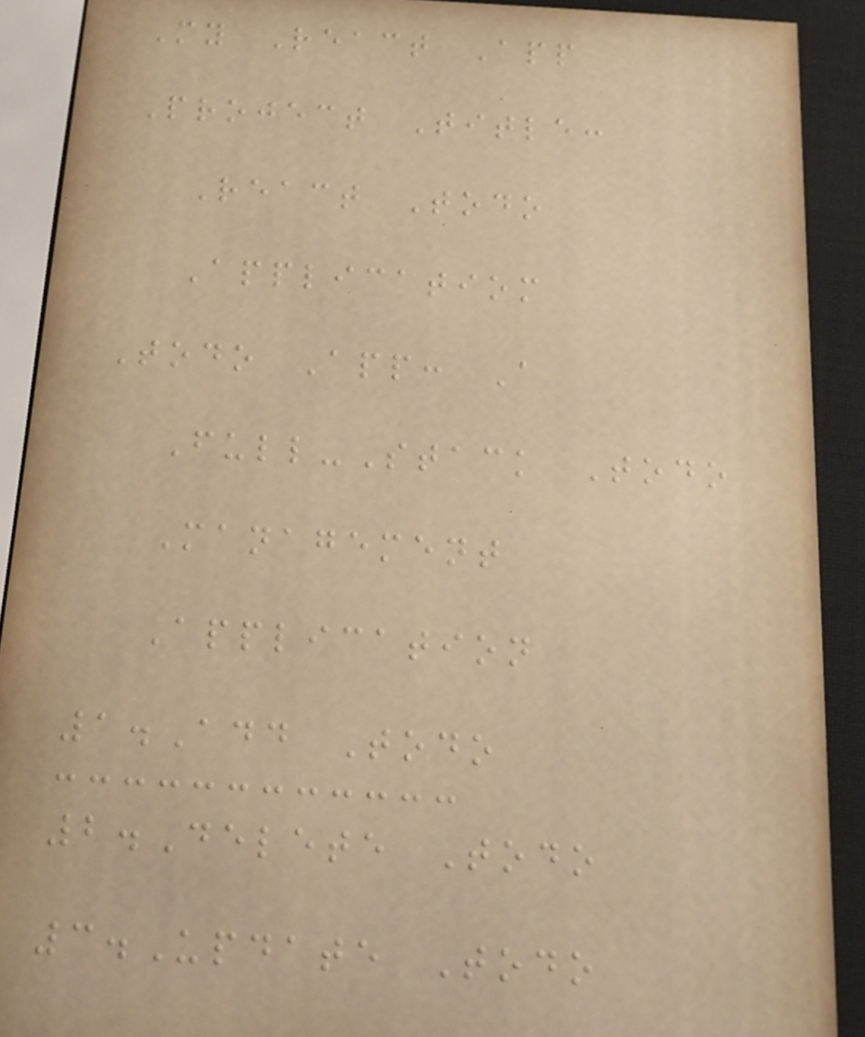My React App
Project Title:
React Todo
Applicatiom
Todo App: A
Full-Stack Todo
Management
Application
1.Add Todo
2.Delete Todo
3.Update Todo
